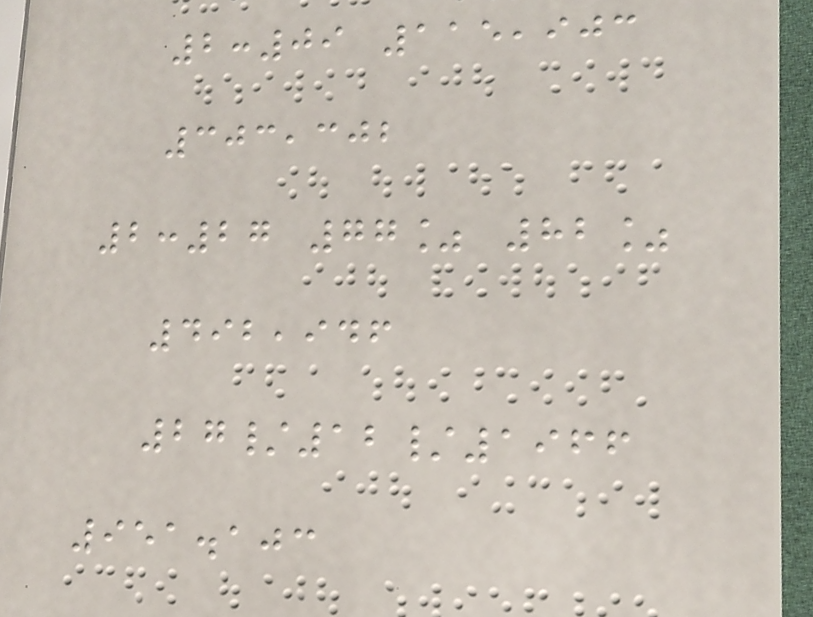2:09 115,903
303,302
2:27 77% 82%
492,946
27/12/1966
951.103
